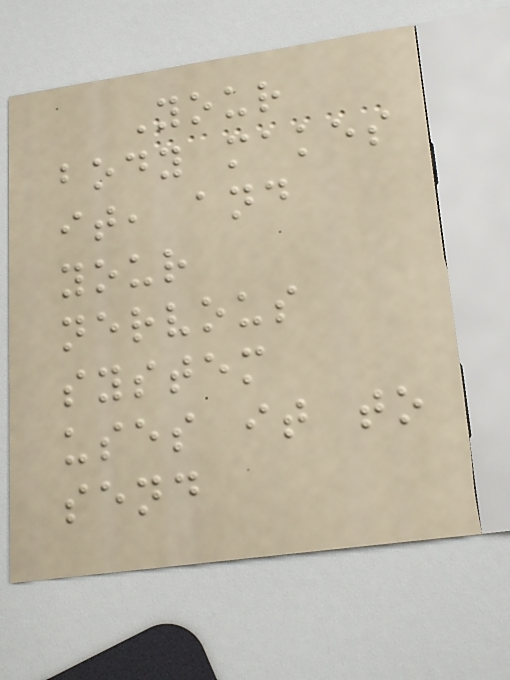Your
body makes
it, and
your
nervous
system
uses it to
send
